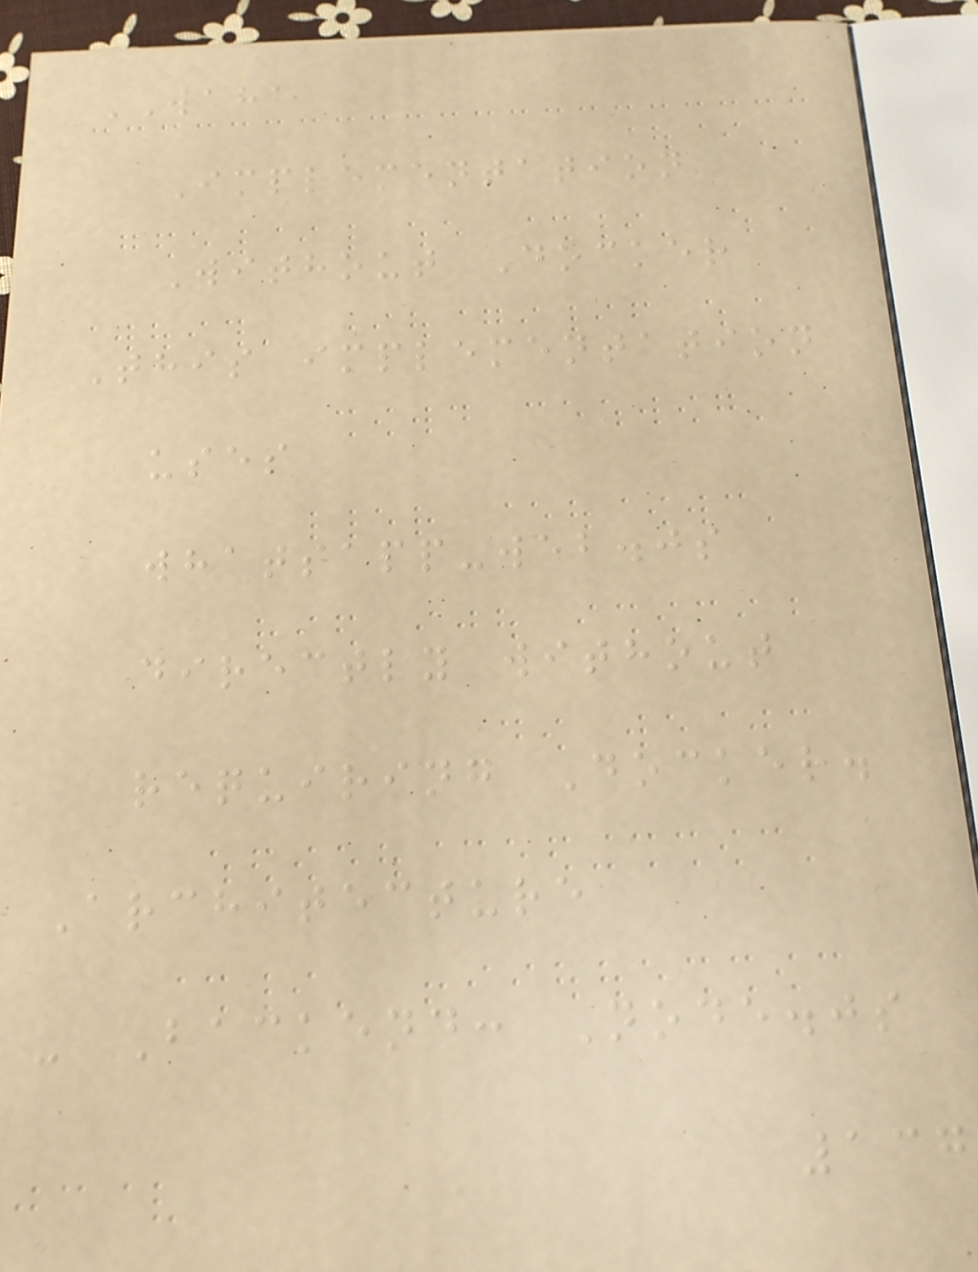WAHA
Implementation
Without Docker
This implementation
uses
whatsapp-web.js
directly without
requiring Docker.
Architecture
- Backend: Node.js
137
